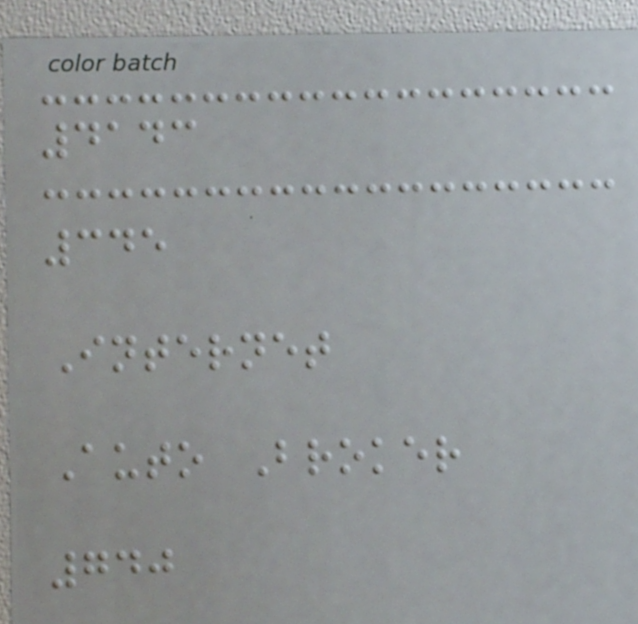4143
345
Internet
Auto Broker
740
